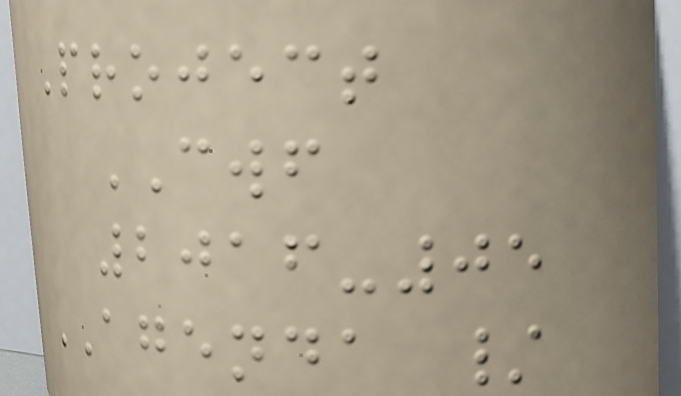Project
CWF
2016-05
AGENDA /
